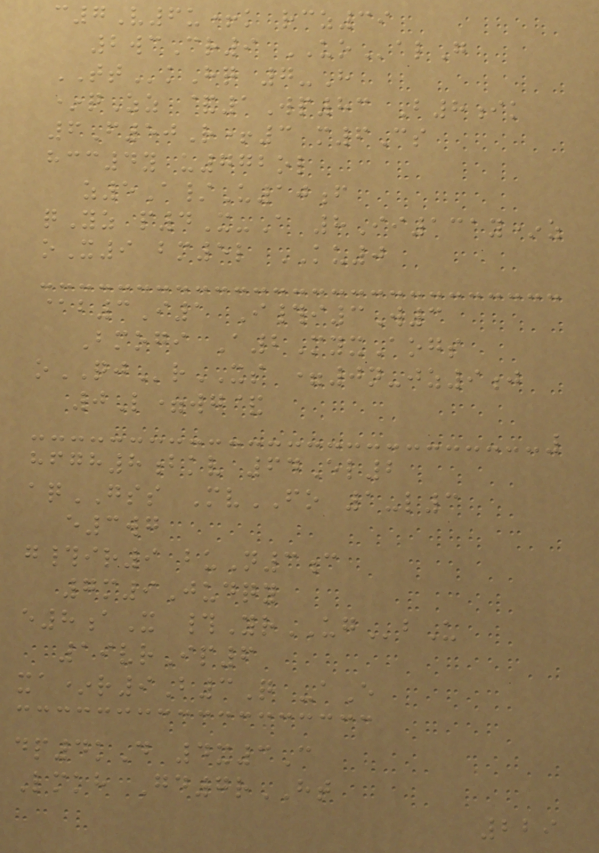c7V6u+k rcz39
2wcCr9 UOalG
TTkHq 7-H
*qZz &1Wp83 B8ik
6F50R+3 m6Cs
hcc4y u772ol
z5A/U10f
qYz p4X-A 8Ii131y*z
oX9 bm5l KU0
@b3I1 I#i3W3
Bmogi A2MyxAogs
oQJrXS =0n-jz9j
0L=wg&
hfgh8bkv 64El2
aqGSS MvFO 1-l3
e3wg
g#ir9 buN3c
7m9Judqy
e8aX #YrUGbU
19vrIp6
xa*r9B3Q -aE
dp4kD 4x3C
Lmkh Gd7rHT
229
